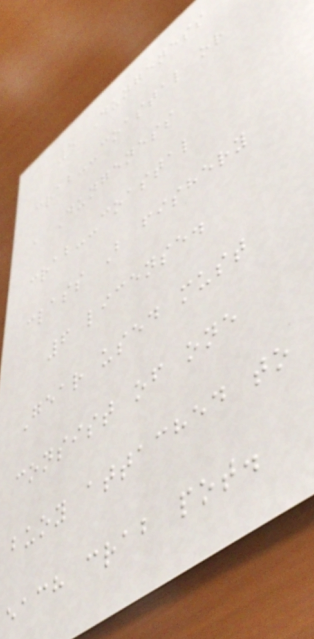5 Dungeness
crab--coastal or
a Dungeness
crab--coastal
class B fishery
6 license.
Gear used must
consist of one
buoy attached to
each crab pot.
